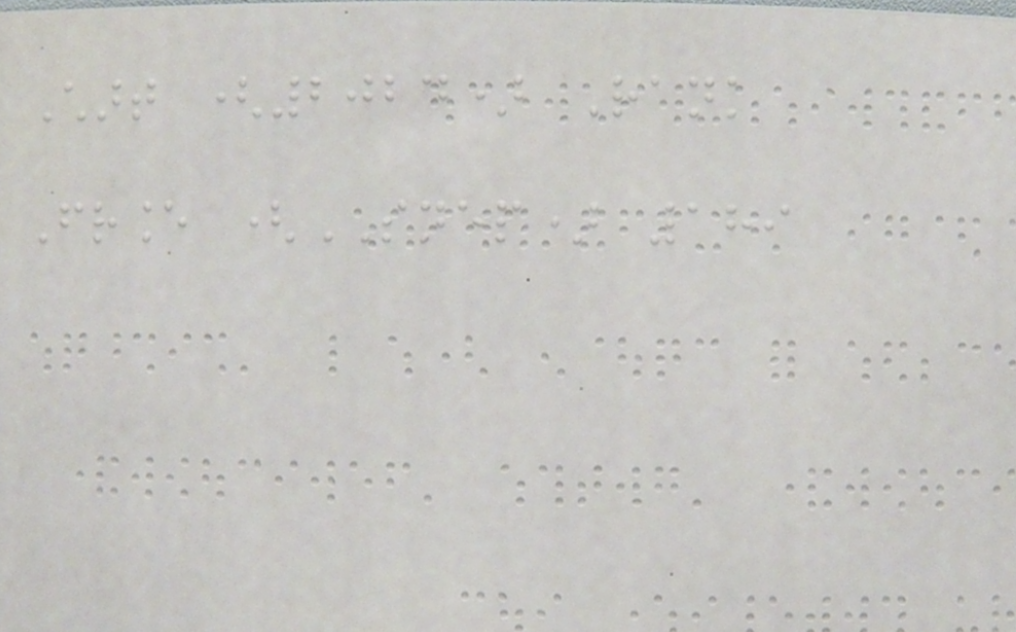Chart (2024) Rank
France (SNEP) 189
